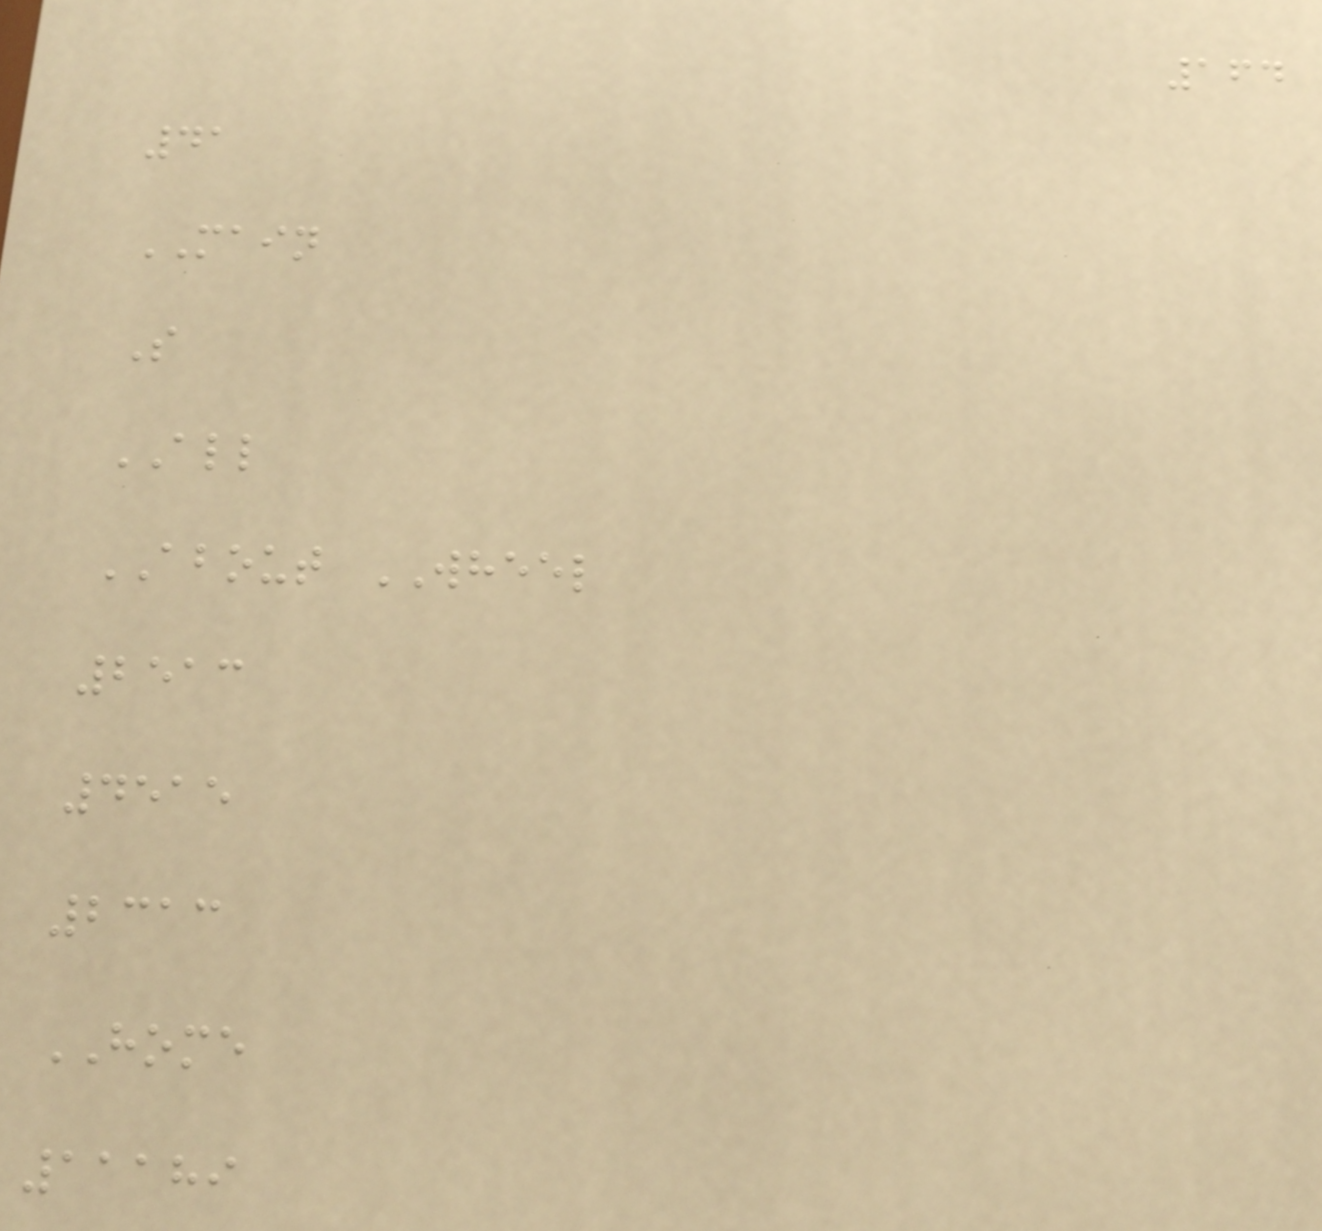164
41
MAIN
S
ALL
ABOUT WHEEL
2513
4515
2313
HOME
11189
